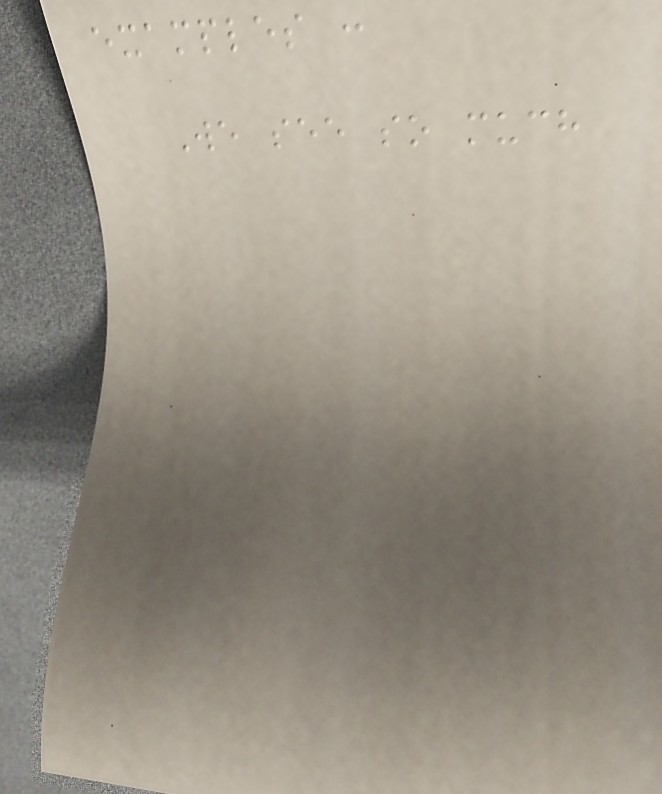examples :
We see so much
